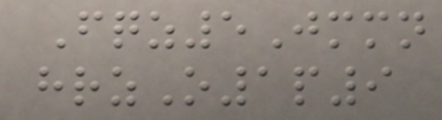Fqz5Jmmn
hrzO1p9
